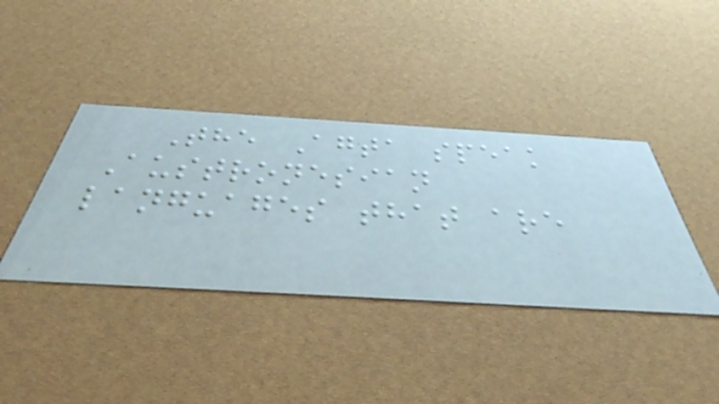The Agta speak
Austronesian
languages that are
